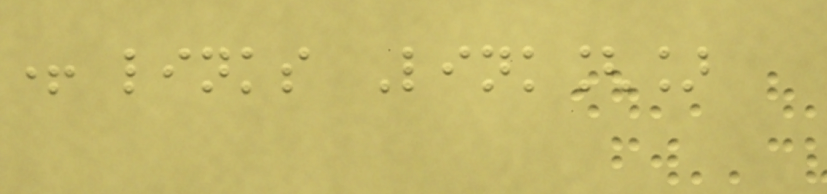+ links Link[]
